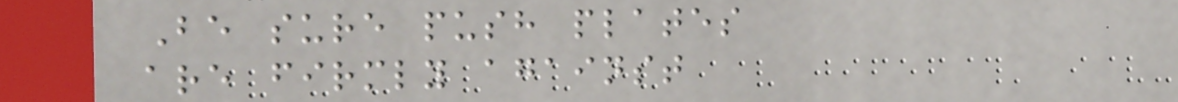Be sure push plates
are firmly against
